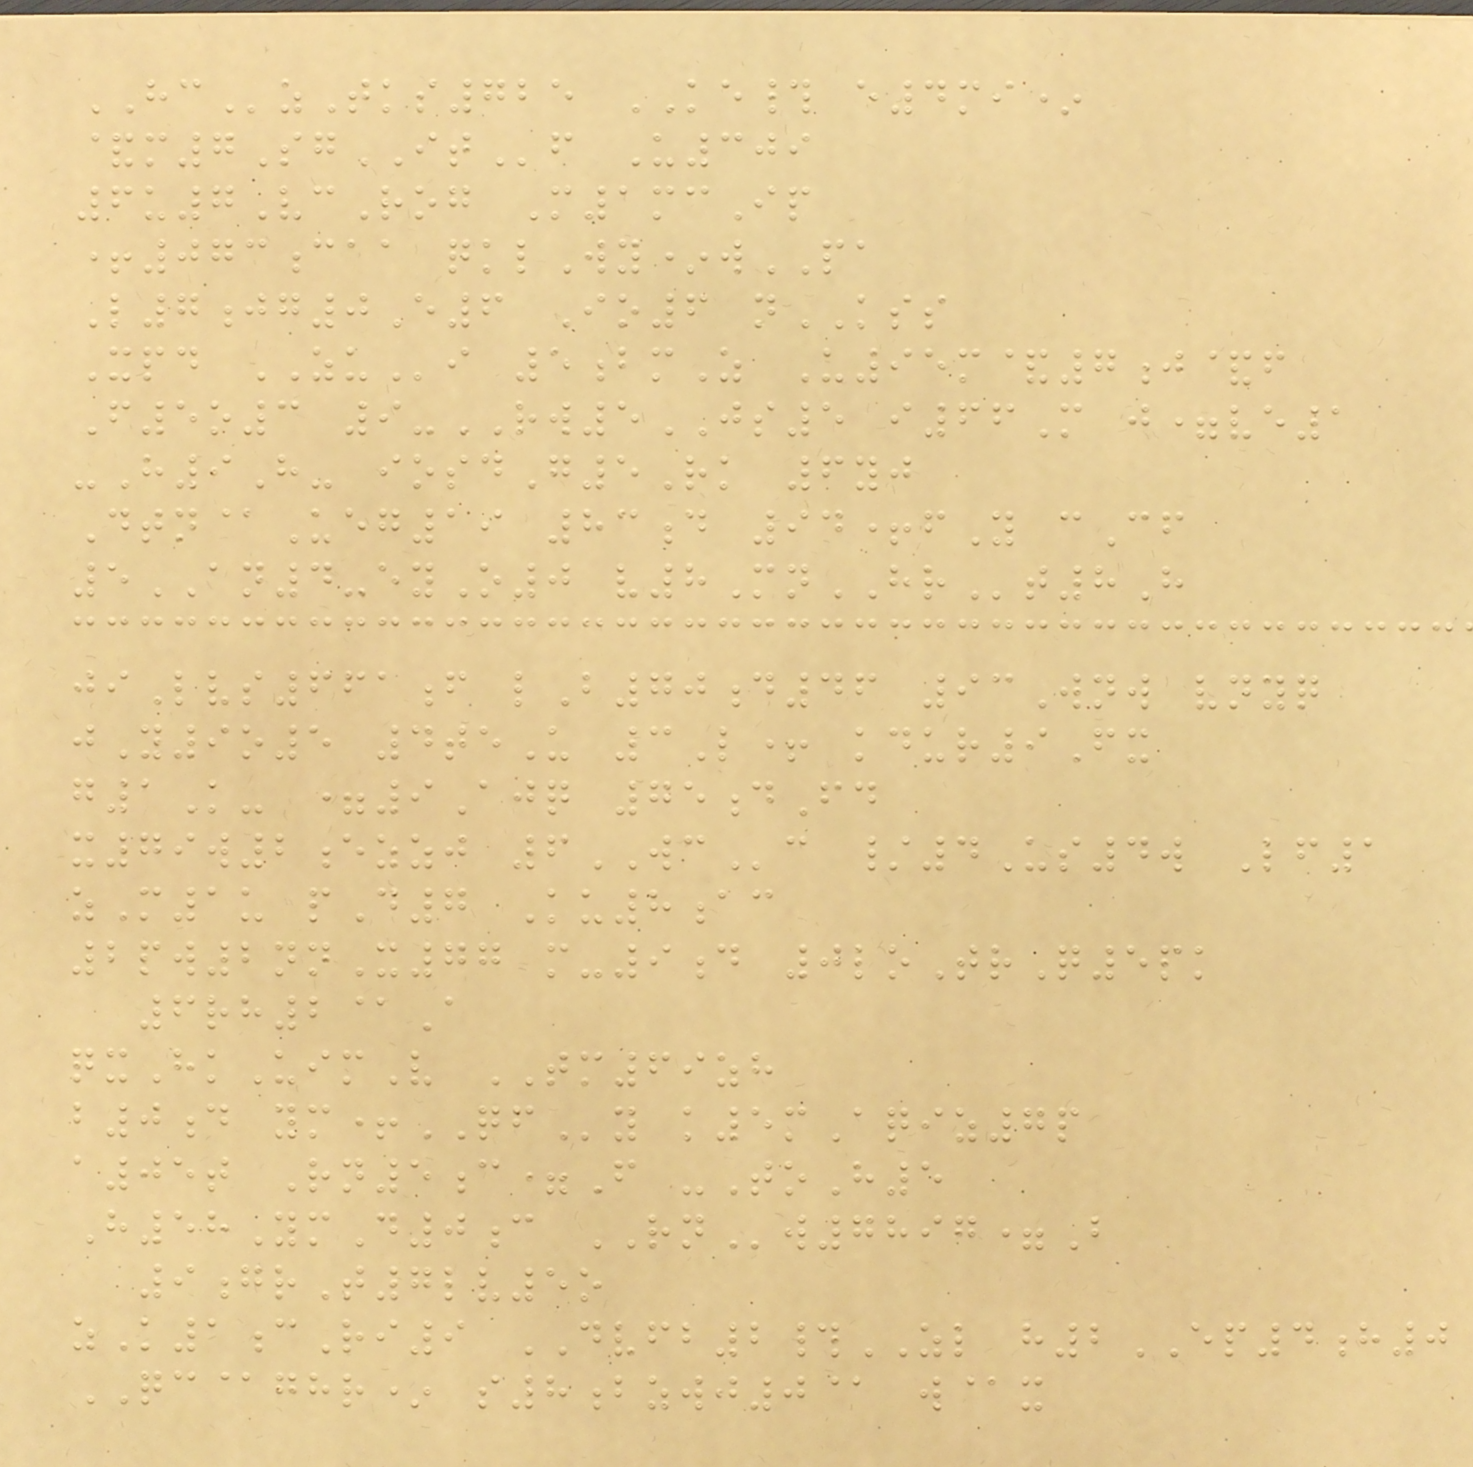HCzTks725 KE# e4mi*
&m7SgITf U309
6u7VcRog M1mcIp
+073caa qklWy*wPA
L7jg0E6 Io6 nKSS
Xpd ZUi 5bmZ U95m&7j&f
F5o3 9-RW5JS5 i66M j=ve1
-H9H- iosdG5Rk 6yj
Dtn@Ueg19 83d 94+fY cCf
5AN4-eyO0 v8MnHRt8H
jiLvs661f lB70d46 93Wnw vnyq
jY9o5 4teU 3L+ kdur9Fx
g1K- =9Ajq 75dFd
x79w2ezzj 6WCc /4Us4w Lf1
zM1u pD7 Ku8ac
2pw2nnX77 m-9d 0loTrQ5pk
6rh2@A
qxHkUimV TM69zh
b0d ym+QFy k5mAqiz7p
a05t Rn5c=F -ToH5
H58YmD0c RNw7897=B
9grT7lv5o
zK1cRi9 DVFB2#ZL h2EP4h0
QC@ghr* s8bzwj0@ w@x
